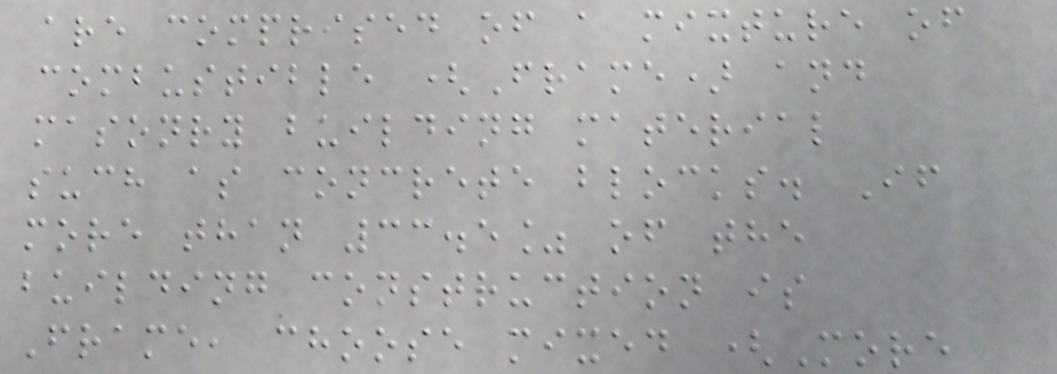are comprised of a mixture of
combustible (Frame) and
masonry building material
such as concrete blocks. If
more than 33.5% of the
building construction is
Frame, choose mixed (More
